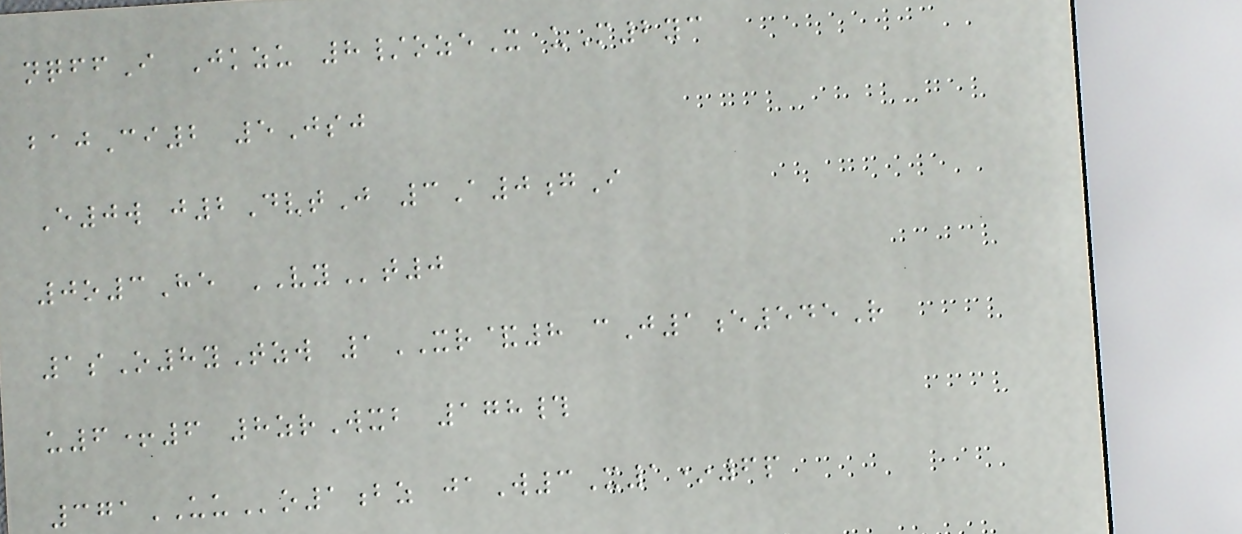nqffI Jkzu 8/ozeX uM2yc
bajCi2 5Jsj
E0w j2DvtJ 3A0gI
0o3He VYt0
1sO8yTzw 1XR&8 cJ1e545R
u6+6 8zrWxb 178#
371UUo1bz jaW3X1*6p
